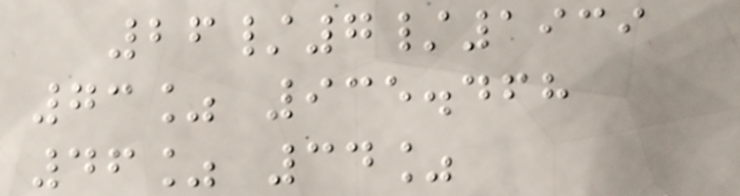26/7/1939
73% 935.468
46% 34%
